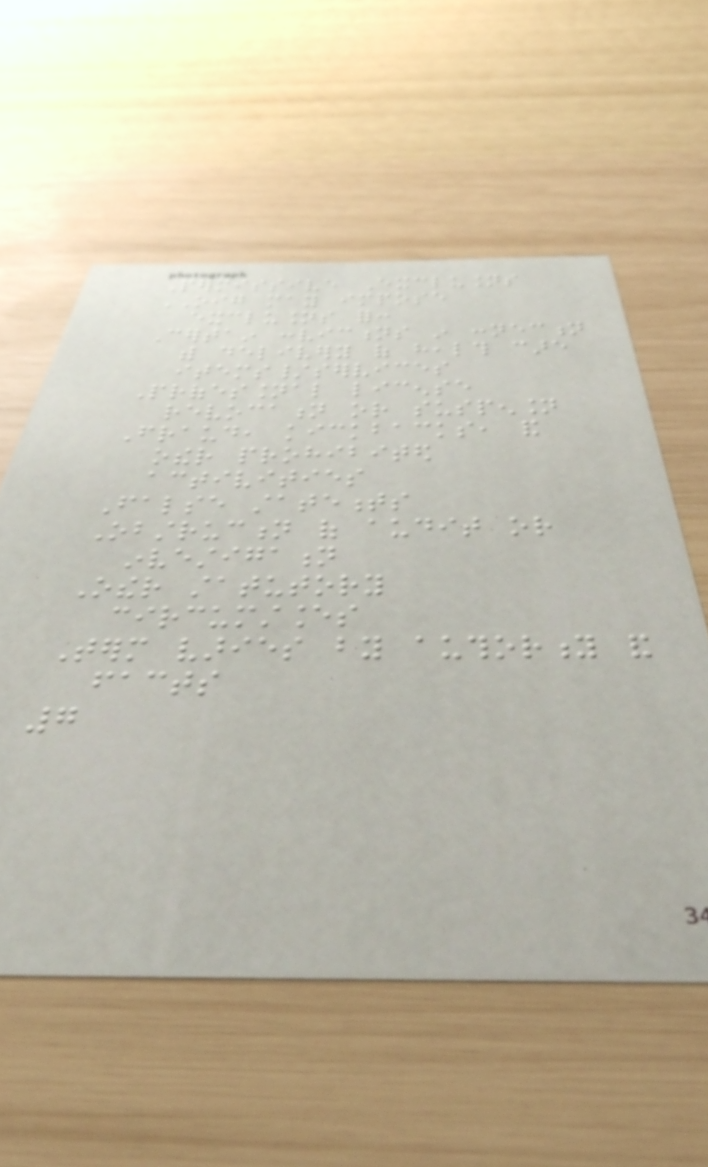Permissive Exclusions
OIG may impose
exclusions for:
Certain convictions in connection
with delivery of health care
items/services
Professional license
revocation or suspension
Fraud, kickbacks, and
other prohibited
activities
False statements
Obstruction of audit or
investigation
Other statutory
circumstances
Term varies by authority and
facts
7
